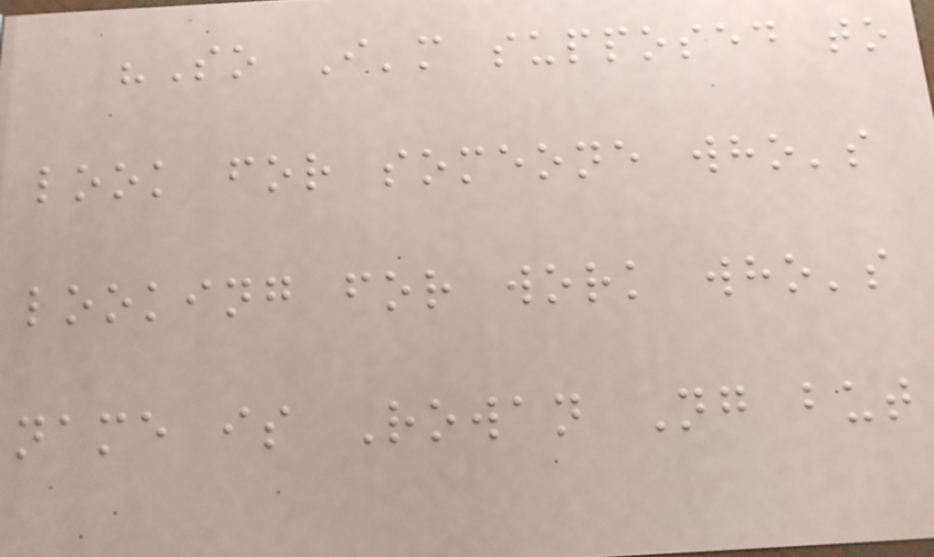"So I'm supposed to
look for someone who's
looking for work who's
name is Rowan Ng but
